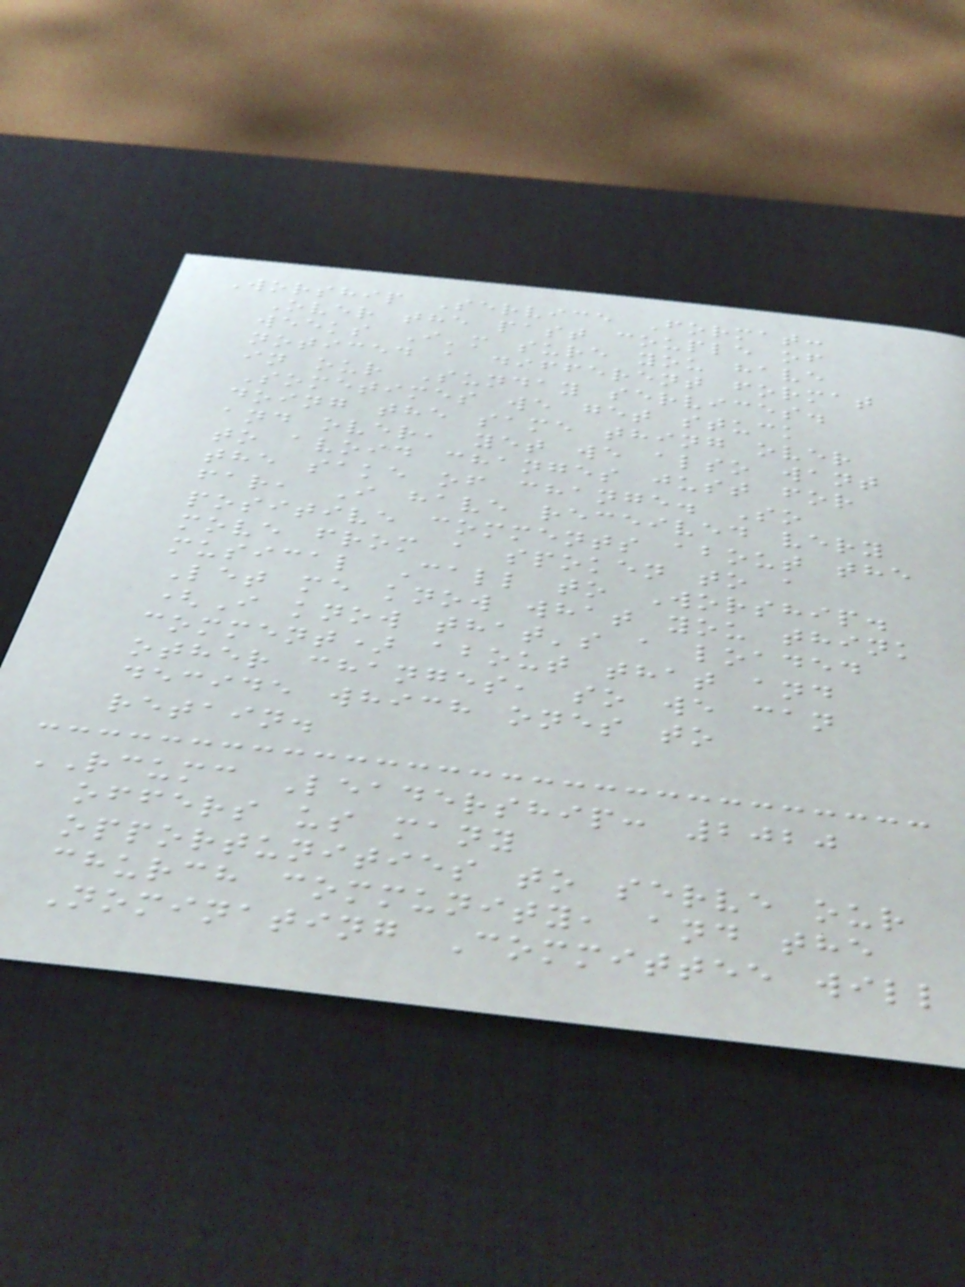Worship Service Format:
Over the past couple of
weeks I'm sure you have
noticed a different format
in our Sunday services.
Sometimes we get stuck
doing the same thing over
and over, yet we also want
to avoid changes just for
the sake of change. So
far, I have received very
positive comments about the
move from a spoken to a
musical Call to Worship.
Let me know what you think
(I know that's a loaded
comment) about that and
other changes, so we can
decide which ones to
retain.
RCUMC Leadership: 2020
offers us many
opportunities to serve our
church community, and the
Nominating Committee will
